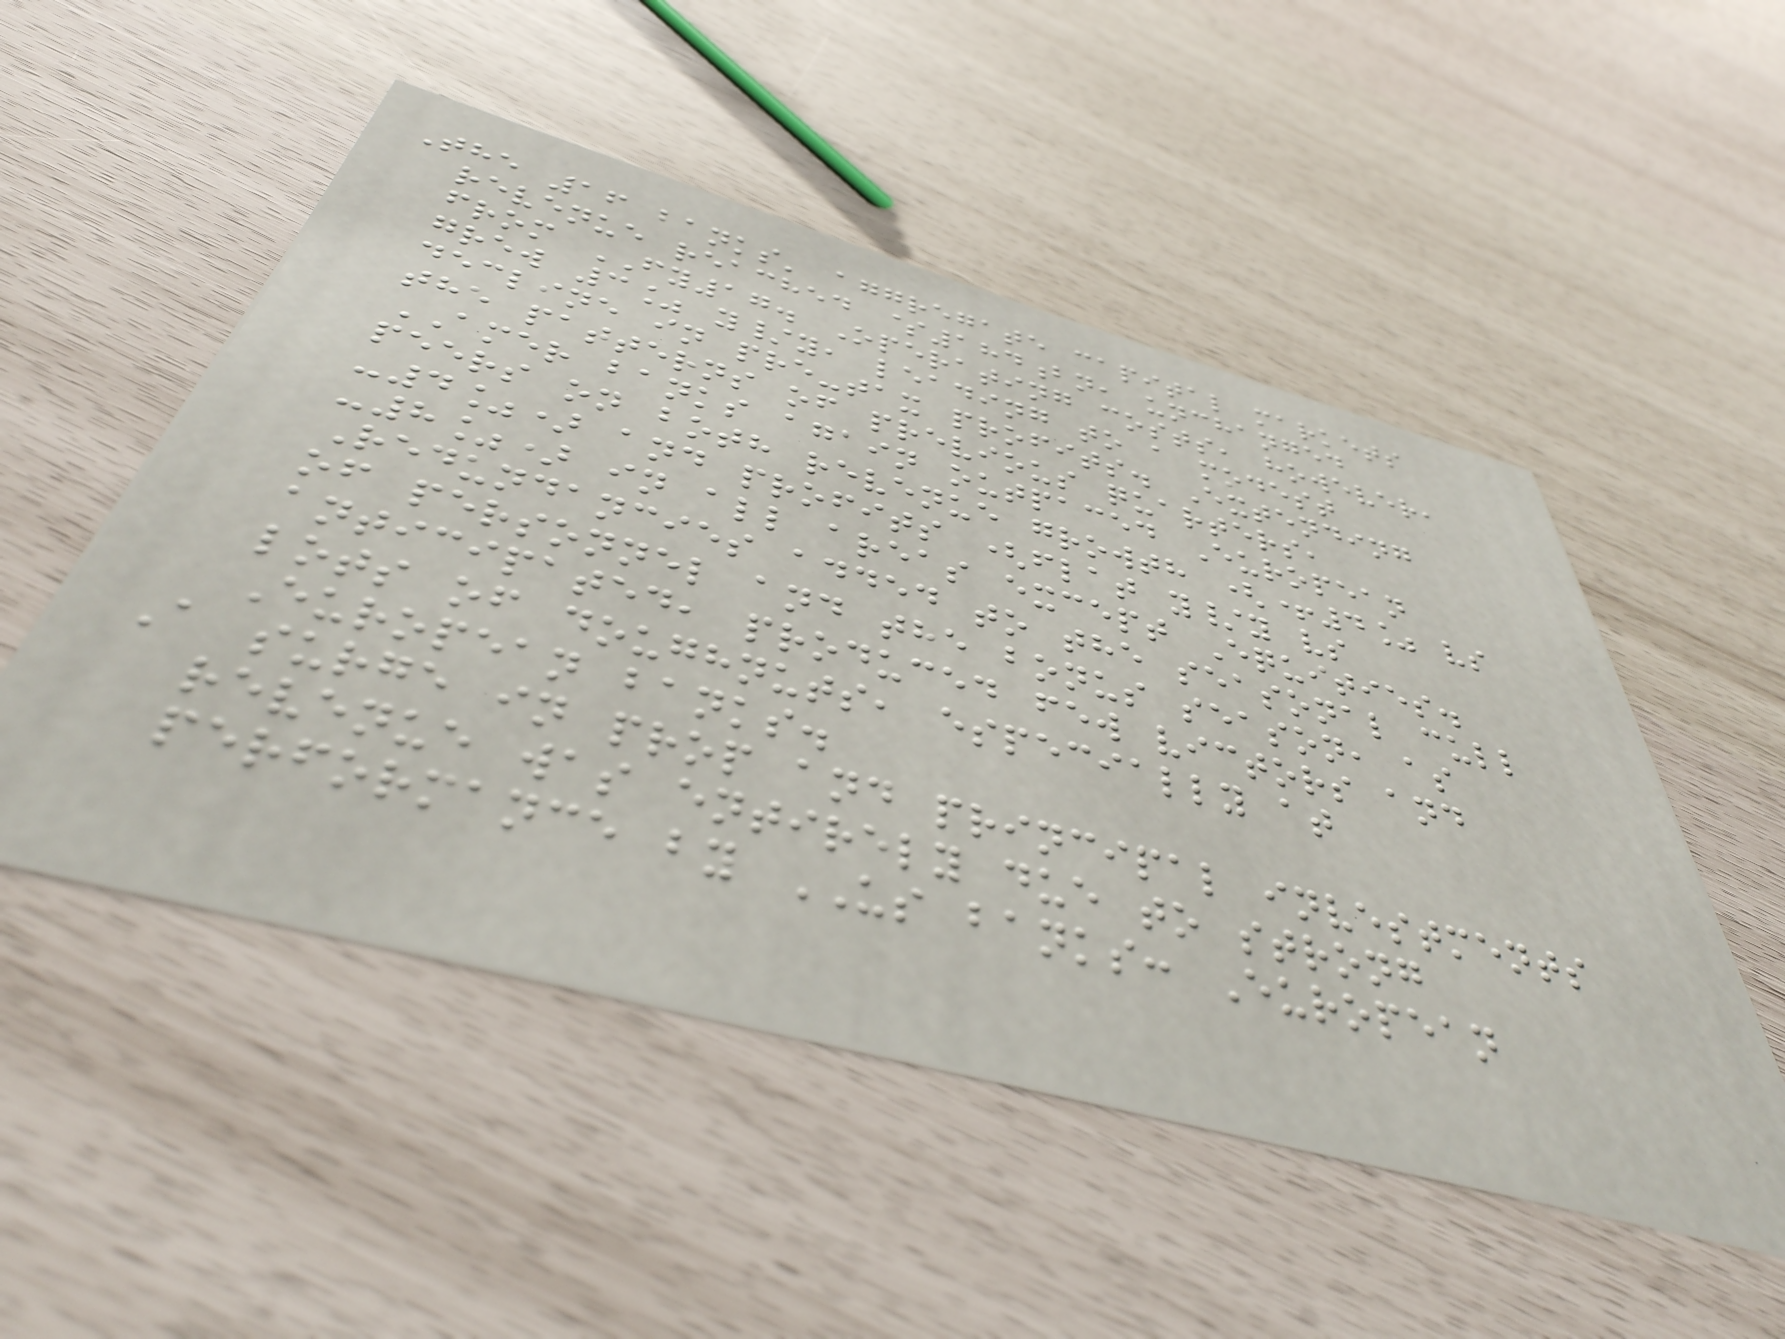The 16 banks' aggregate capital markets
revenue reached $184bn, unchanged
from FY17. Operating costs, however,
grew 3% y/y, leading to a modest
decline in pre-tax profits. Extending
the patterns of previous quarters,
AMER banks again outpaced European
peers on both revenue growth (+4% vs
-4%) and profits (flat y/y vs
-8%) in all areas except Equities.
Redundancies added to the seasonal cull
of personnel and the bonus season, as
anticipated, produced few victors and
lots of doughnuts, especially at
European banks.
A surge in prop and principal investments
revenue was entirely due to strong
performance by US banks: European
